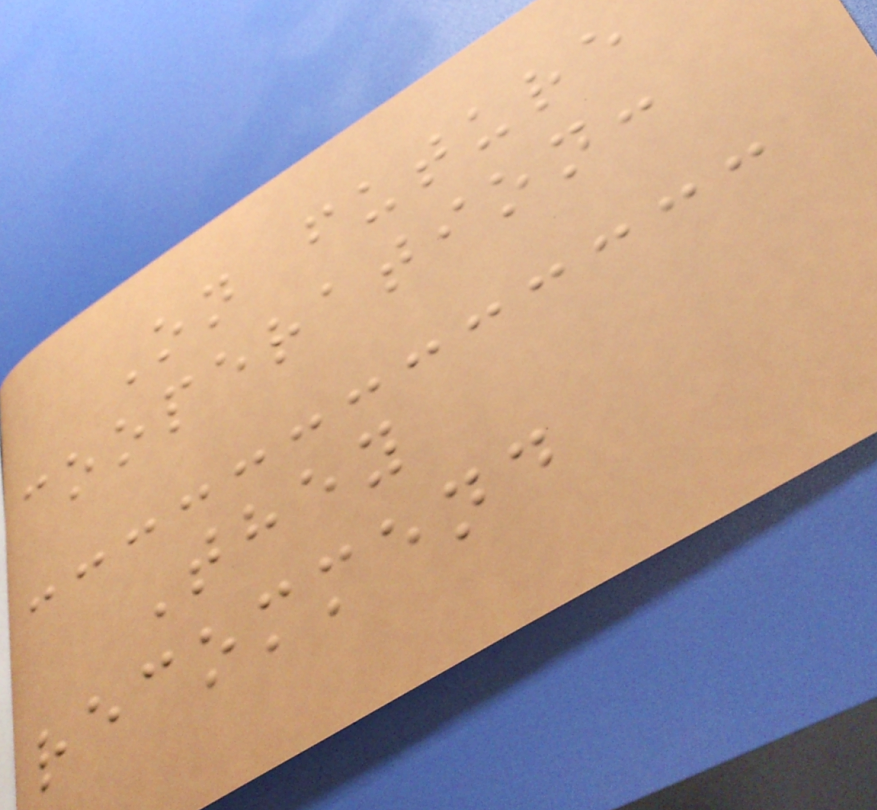On future
cooperation:
They
recommend
